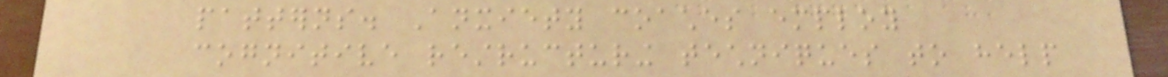patterns. Anxiety coaches employ
cognitive restructuring techniques to help
